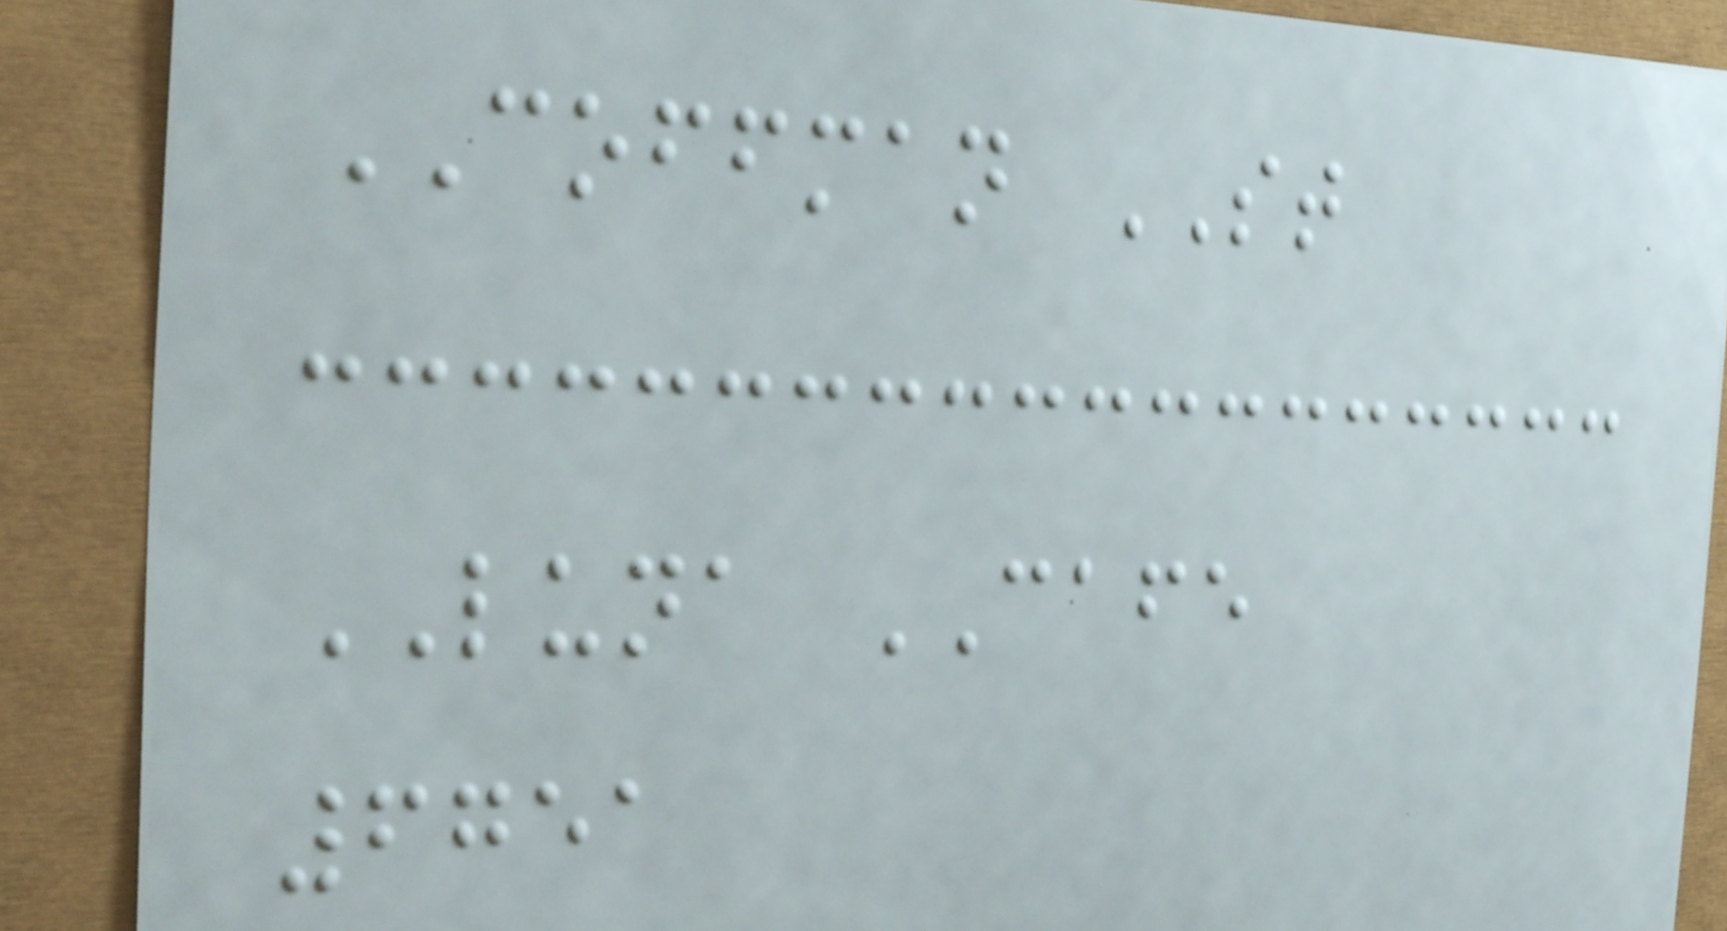COFFMAN ST
LUNA CAFE
6751
